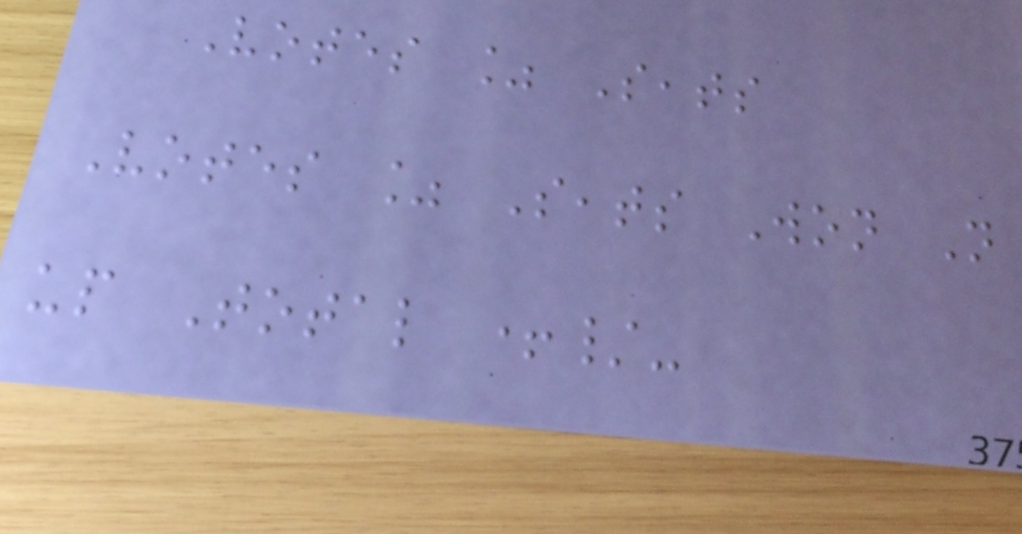Votes % Seats
Votes % Seats Won Not
up Total +/-
